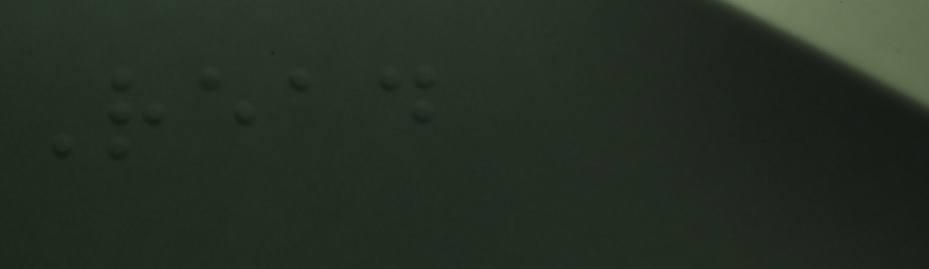Read
